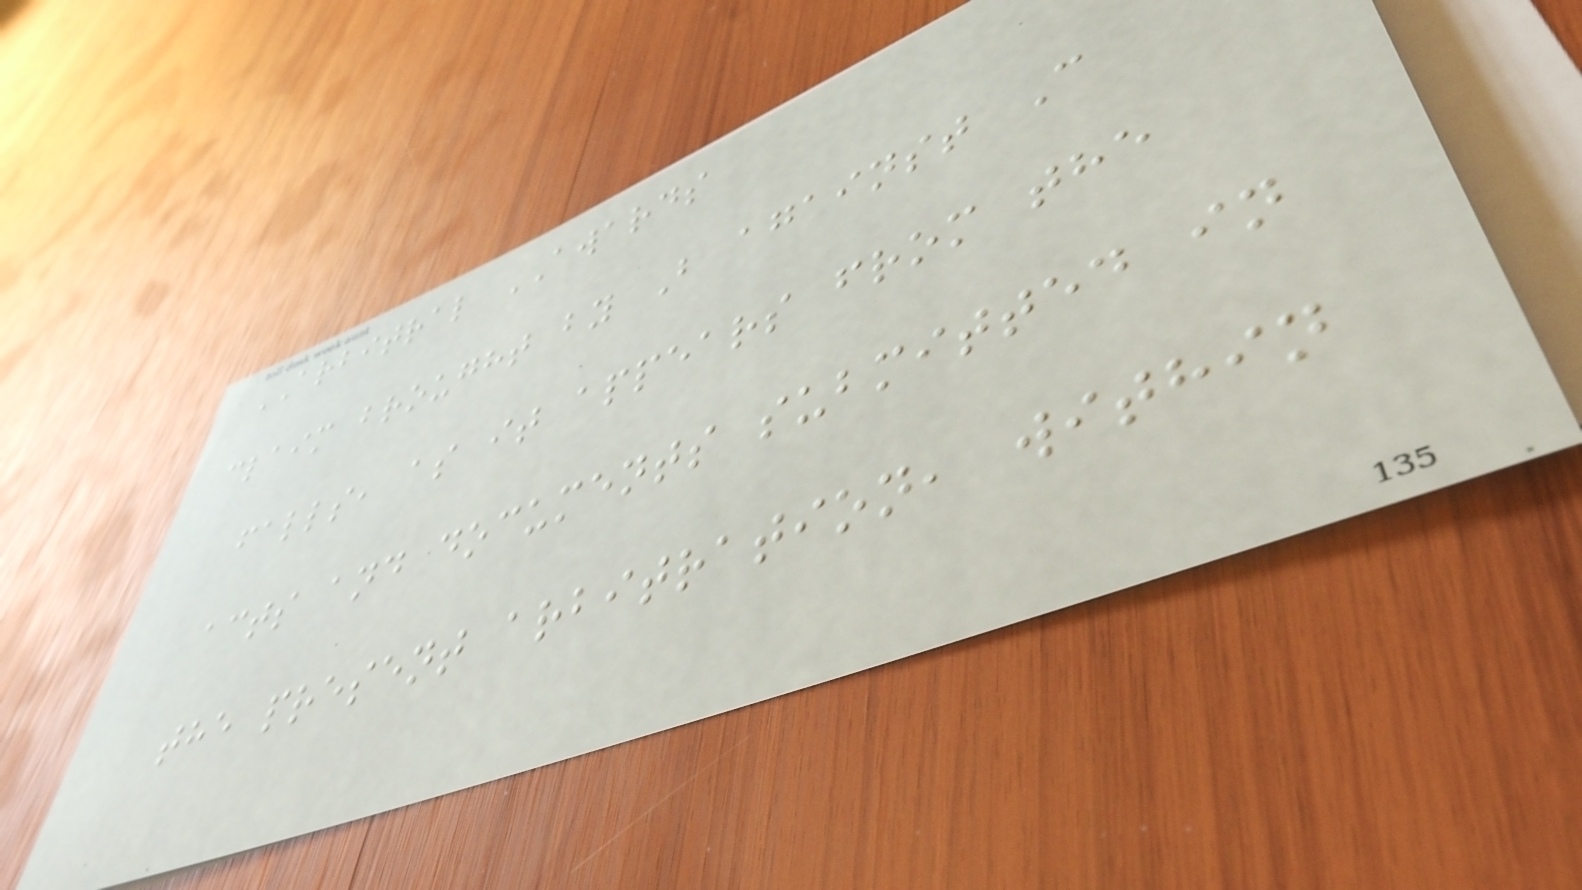ARBITRAL AWARDS
claim brought by B against C
falls, as it appears from the
acts and documents submitted in
the present arbitration, within
